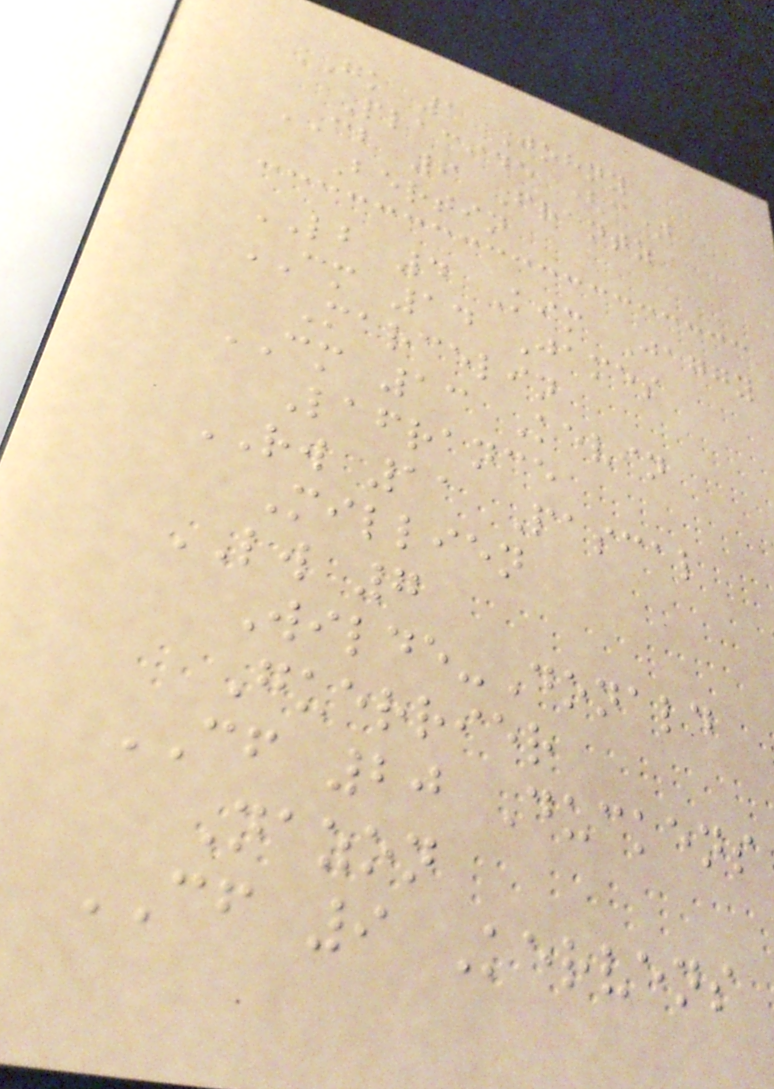GK 1 Johny
Placide (c)
CB 6 Frantz
Bertin
LB 4 Kim Jaggy
CM 14 James
Marcelin
CM 13 Kevin
Lafrance
RW 11 Pascal
Millien
LW 7
Wilde-Donald
Guerrier
CF 20 Duckens
Nazon
CF 9 Kervens
